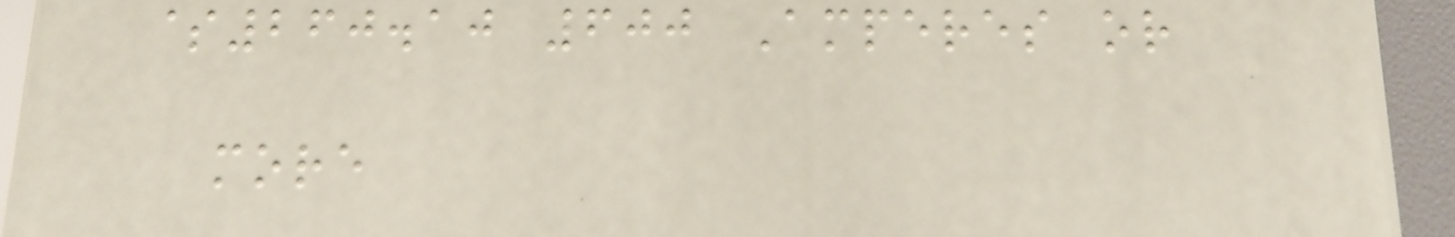$260.10 600 Amperes or
more
